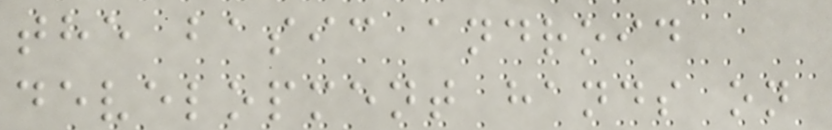the basic android
development hands on
